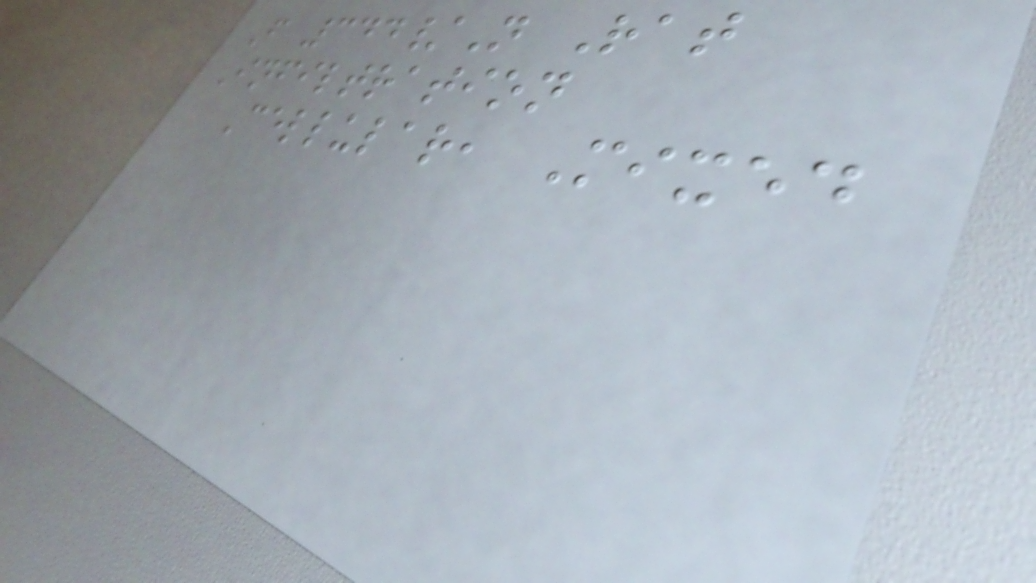F 344/N Rat
Infiltration
Cellular, Mixed
